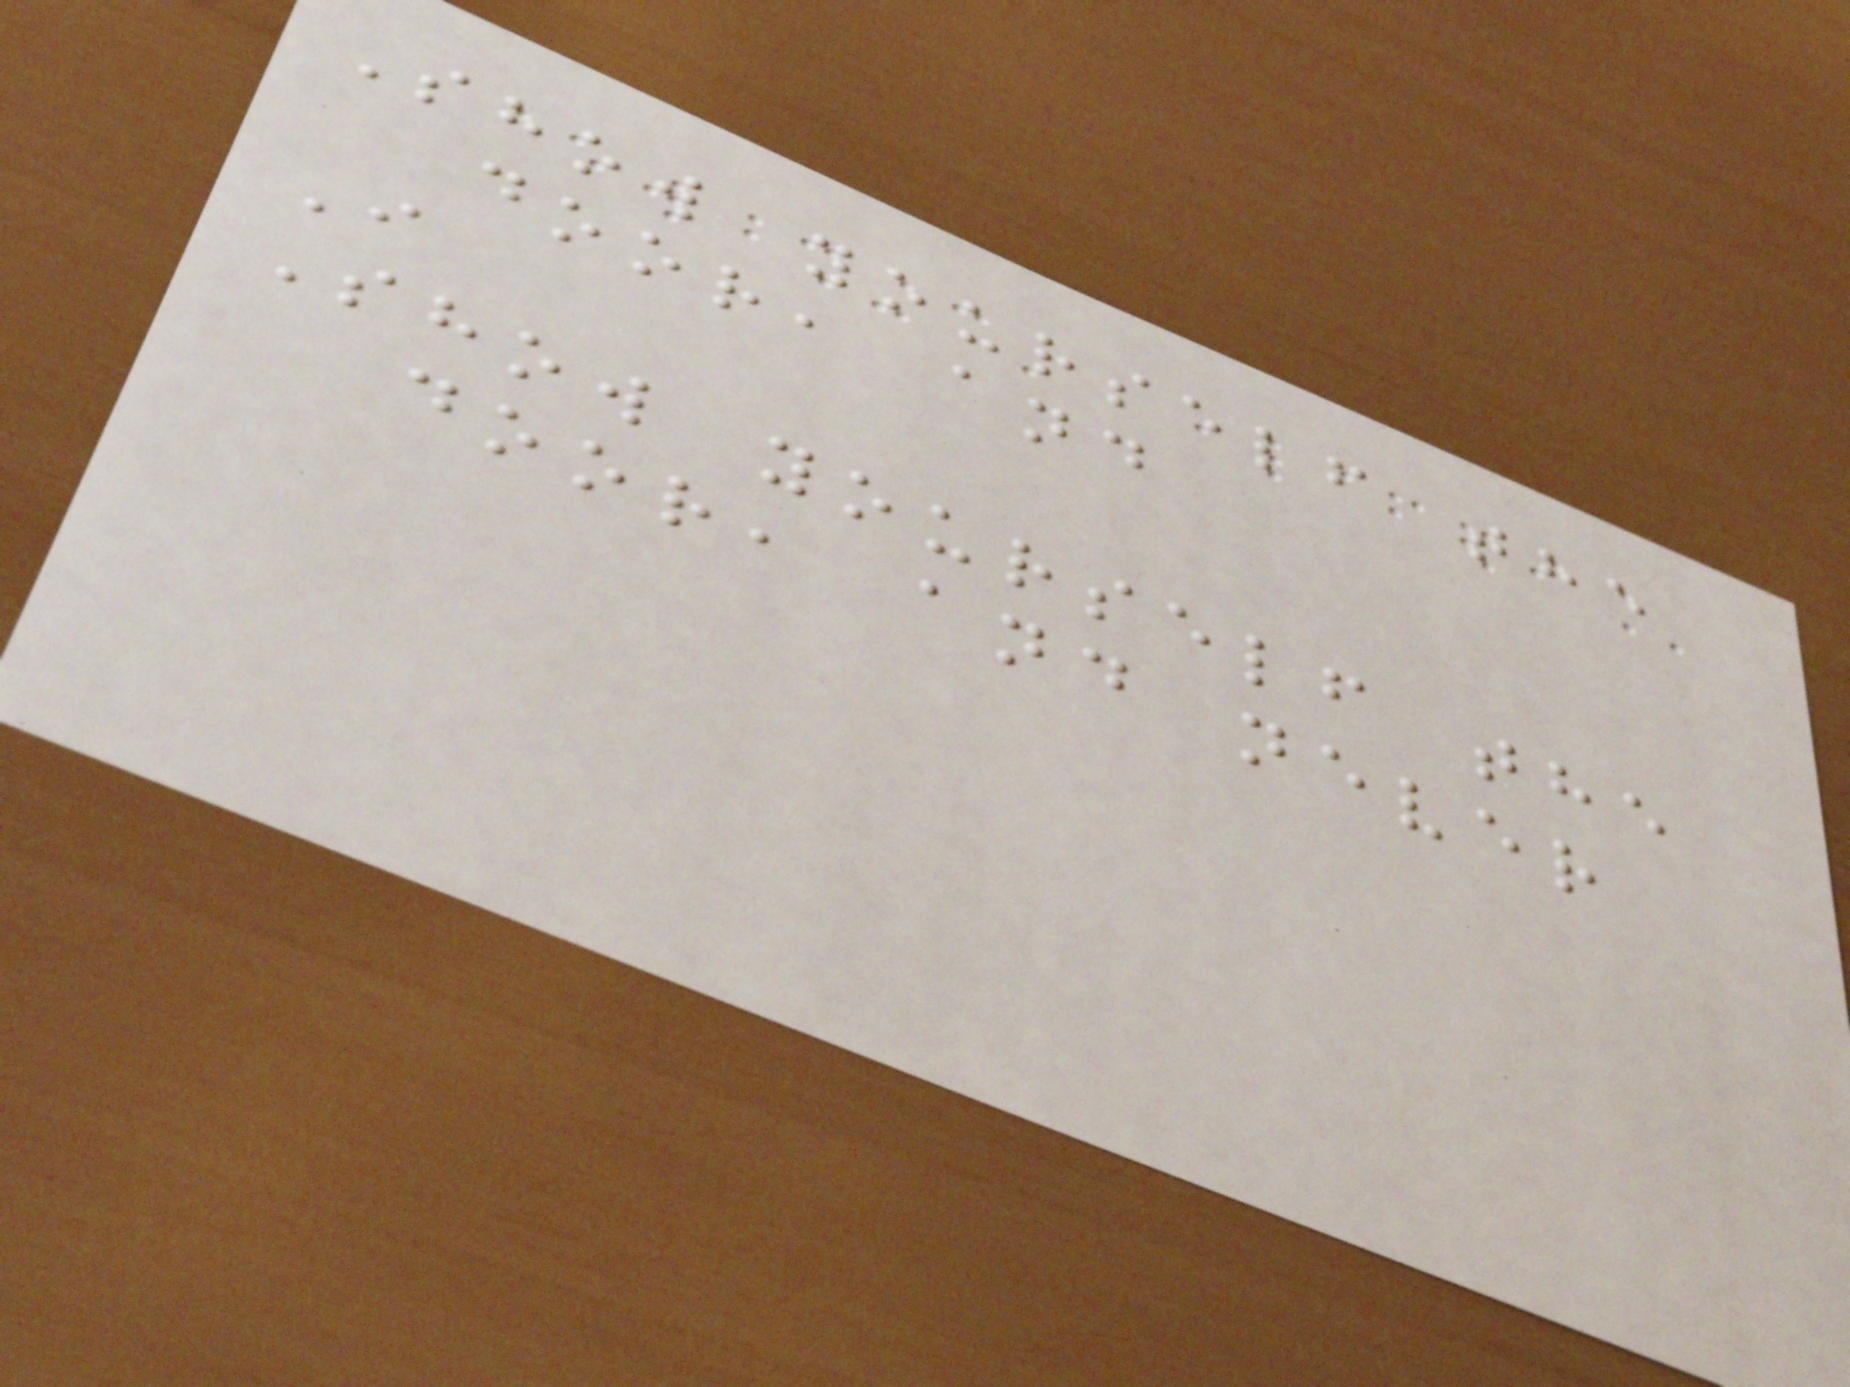Show yourself the
door, and
I
Show yourself the
door, and never
